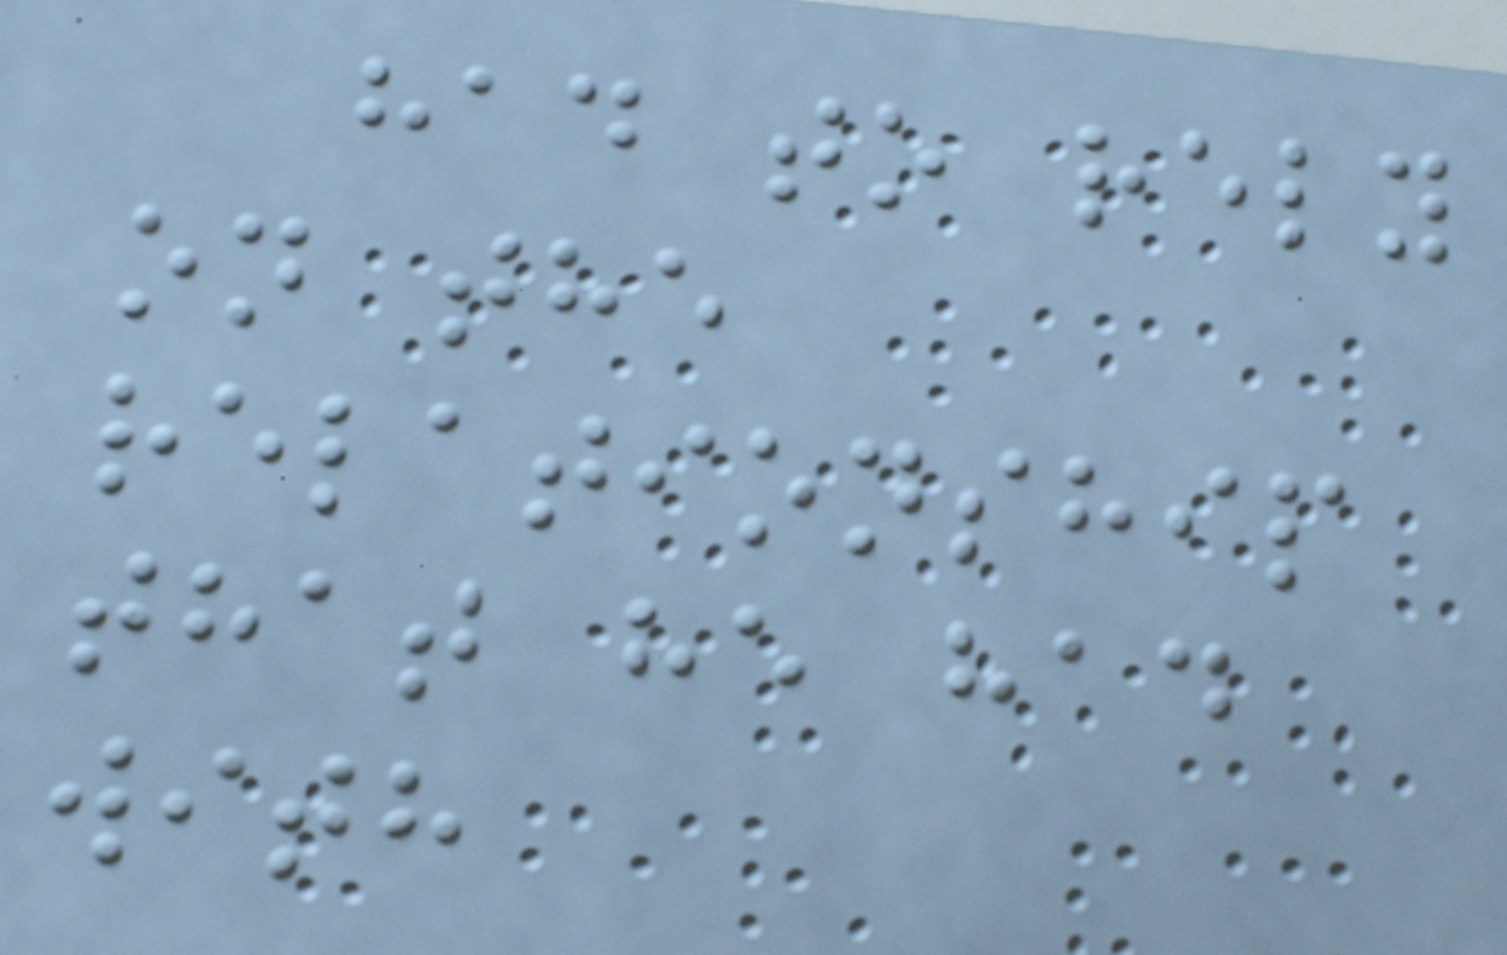had to rely
on the
relationship
that he had
with
